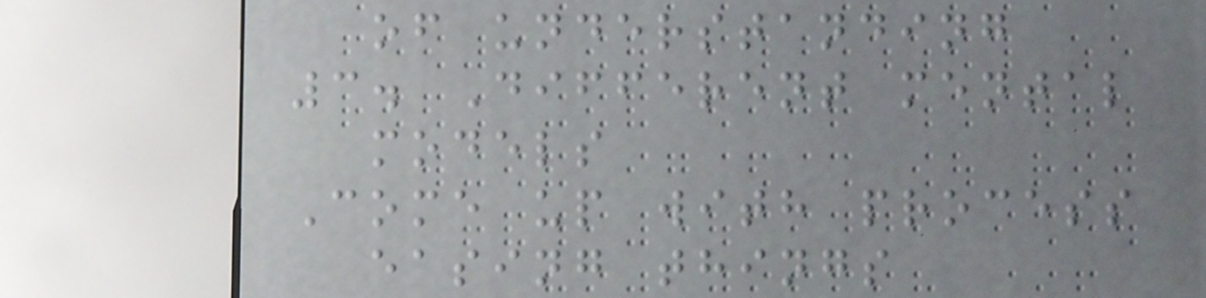of understanding
3. Different mental
models
Come up with process
easing things
